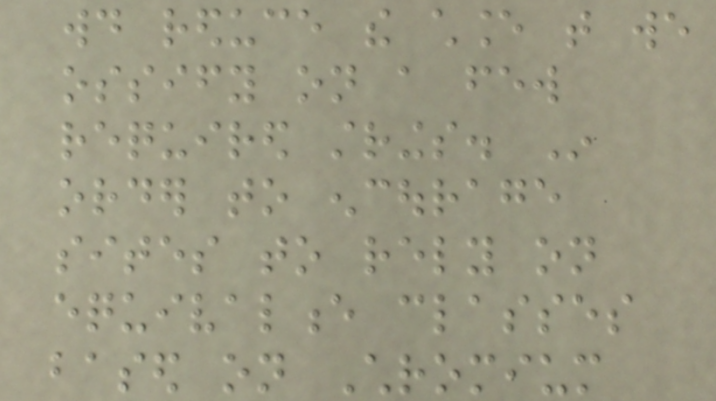would reduce the chance that we
ossify on a few
required strings. In
order to encourage
sites to rely on
equivalence classes
based on Chromium
